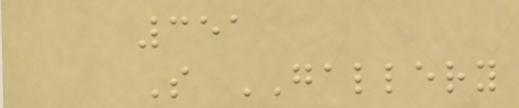351
S GALLERY
